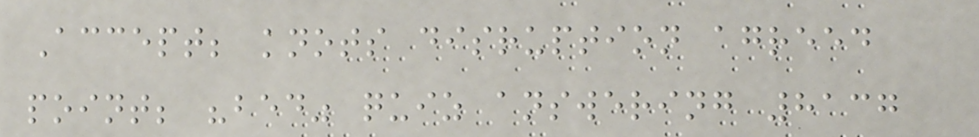Accept; knots disruption agreed
point; "bed" quiz answering 8137
